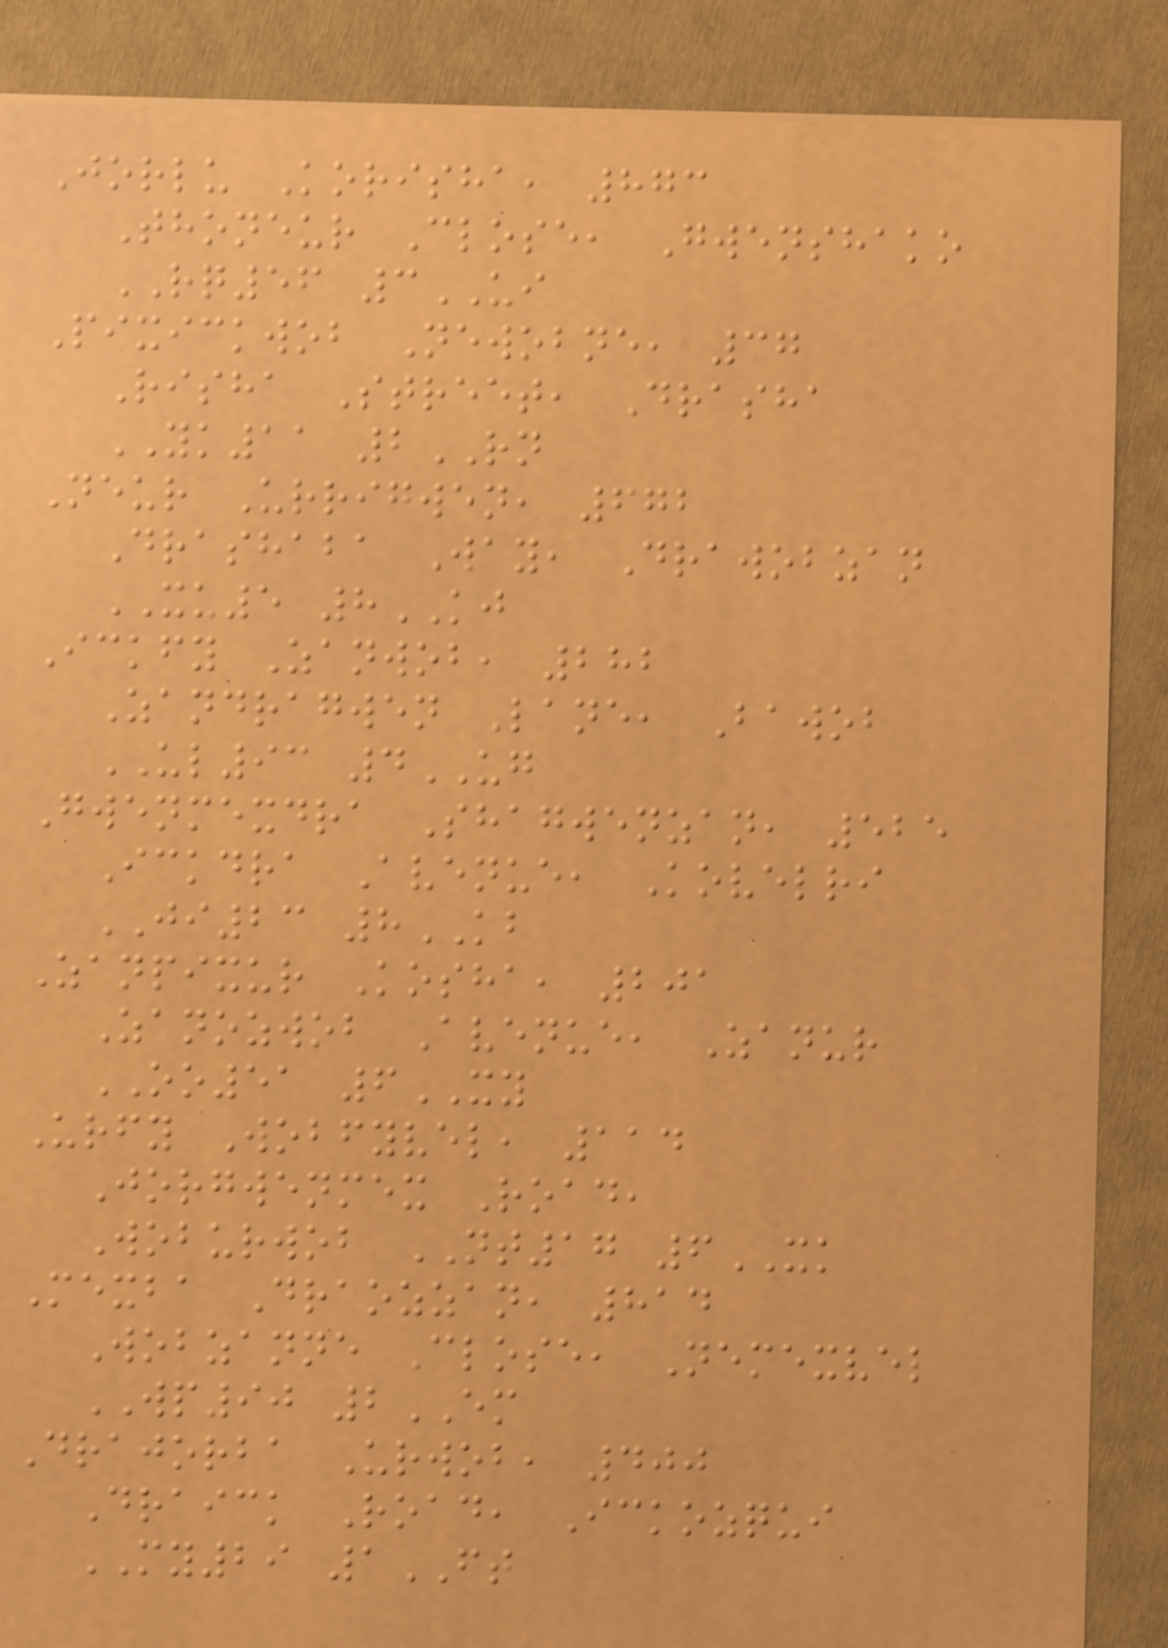Jorlu Korisha, 873
Thoneur Close, Gwenshako
RQ56 3UI
Pixickwob Newobne, 37
Risha Street, Drasha
YK11 2RN
Neur Urrigwen, 672
Drashaba Way, Drawobzan
XU5 8KJ
Ickfy Zanwob, 282
Zandragwen Lane, Bawob
UL93 4UG
Gwenmexdra Shagwenzan, 525
Ickdra Avenue, Kovelri
JI23 8KB
Zanpixur Kosha, 201
Zanozwob Avenue, Zanur
OO51 6XY
Urfy Wobfyvel, 114
Jorgwenmex Road,
Woburwob NT17 6XK
Mexba Draozzan, 814
Wobzanne Close, Nemexvel
WP90 2EM
Drajorba Urwob, 400
Draick Road, Ickozqui
MY29 1FT
